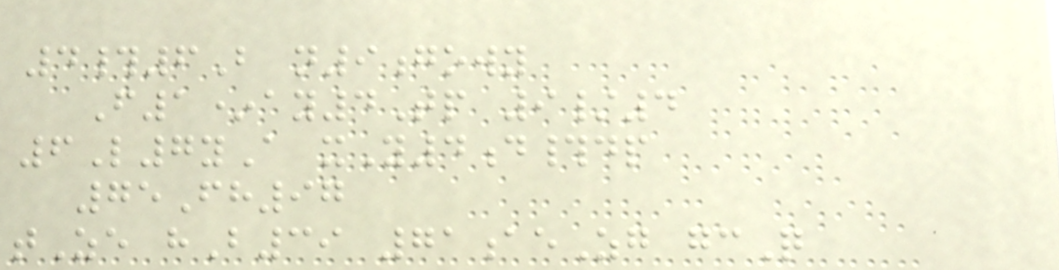4#6B n9gowy
F1*ay4Tp 9/4
6L7yA xY4d#dp
75Fh97
tZe hB39 71aeZg gcQ
